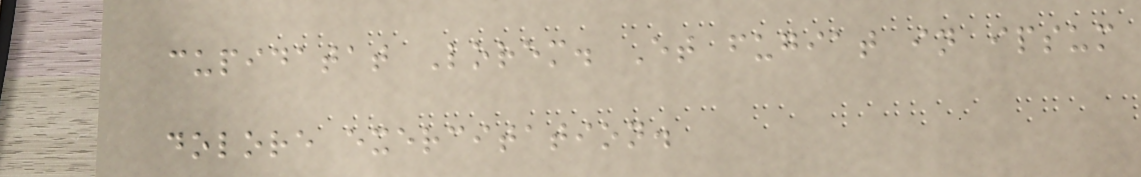cupidatat Lorem. Et fugiat in ipsum
dolore exercitation.
